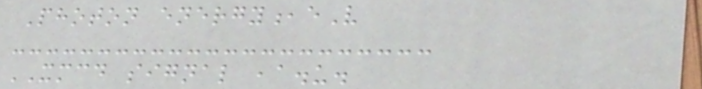Photon energy,eV
XMCD signal ,a.u.
